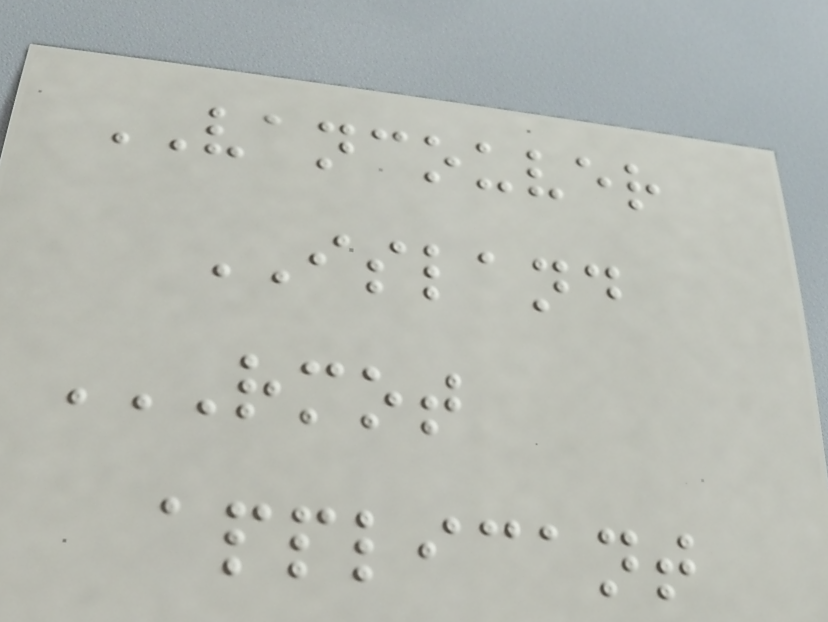VANCOUVER
ISLAND
RMOT
APPLICANT
